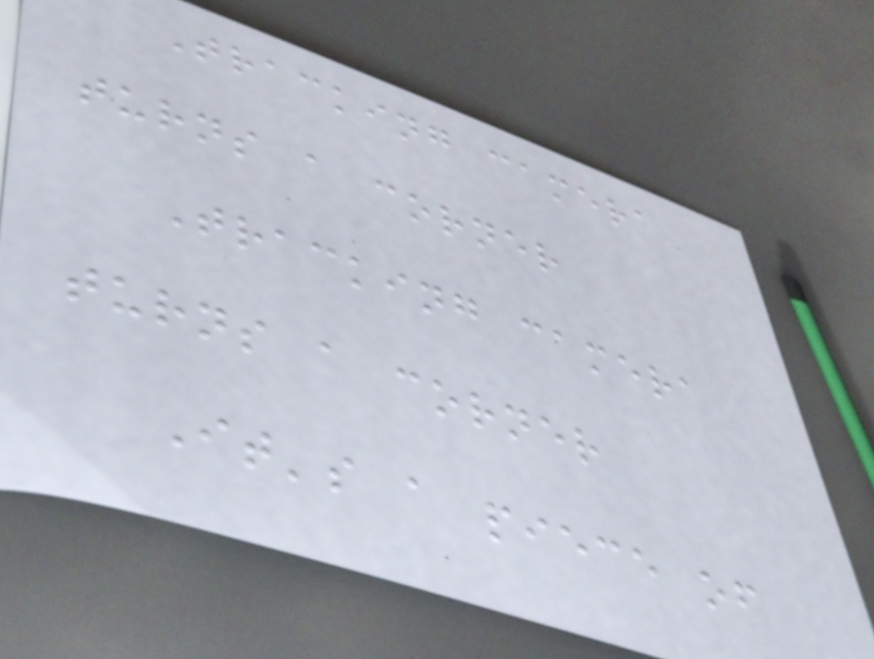Tracking camera
turns a corner
Tracking camera
turns a corner
It's a piece of
